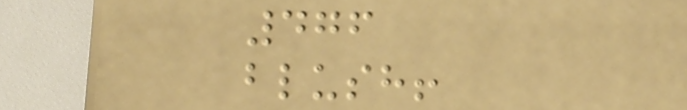476
blush!
